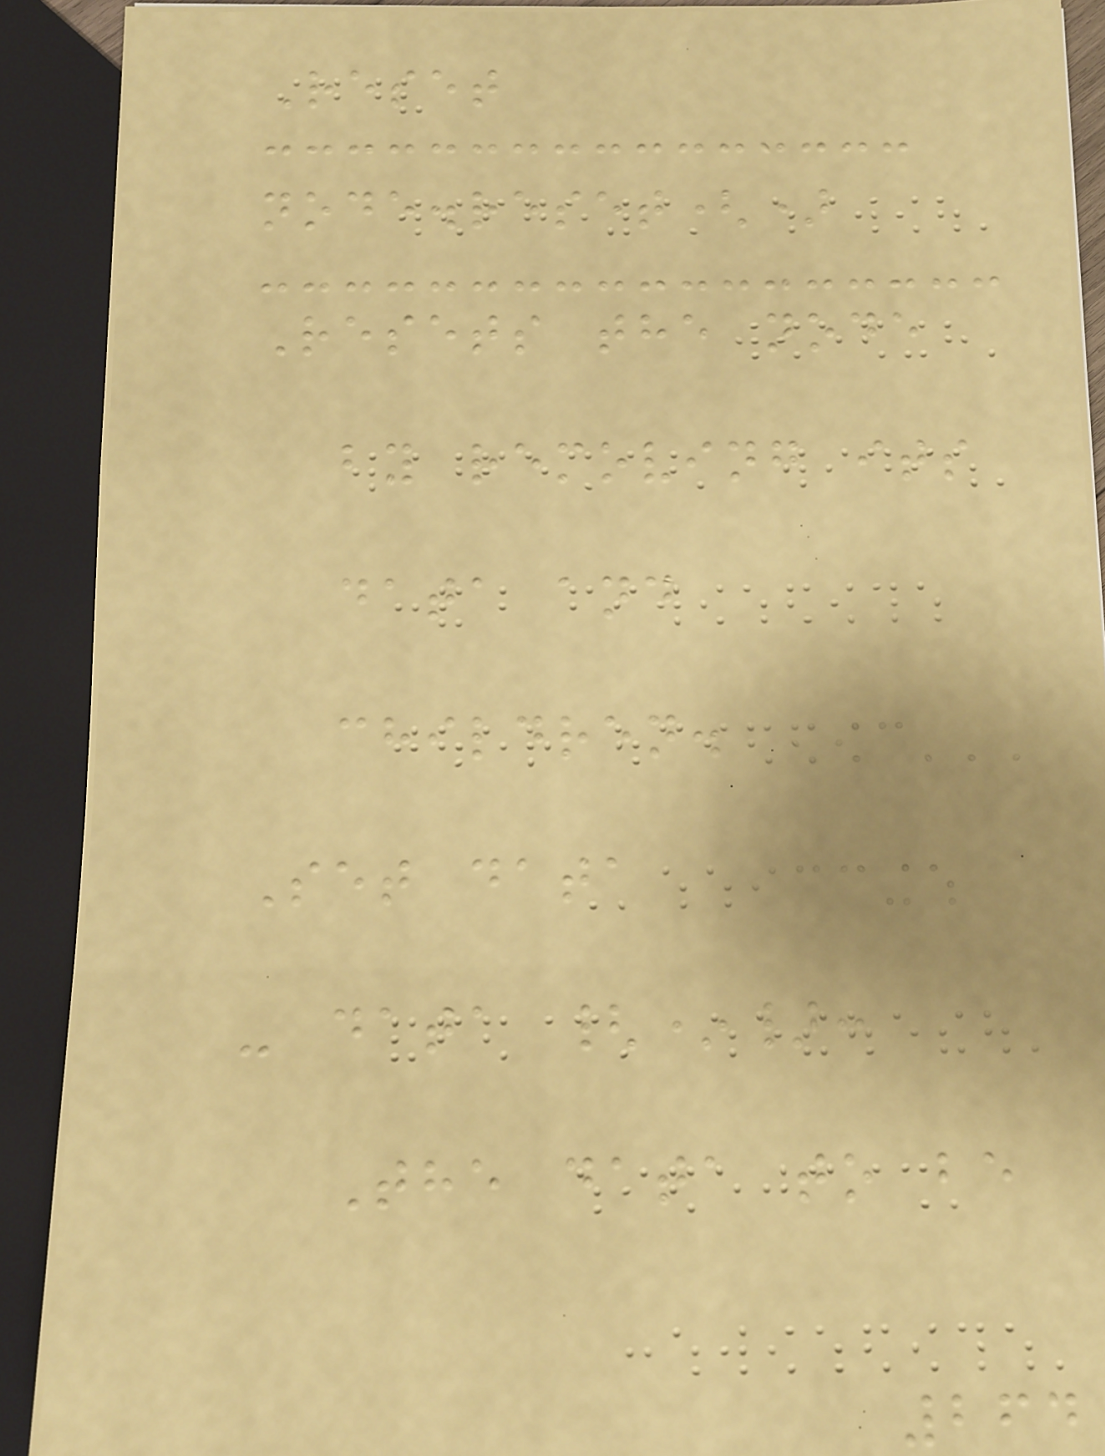Reset
node.reset()
Resets the node
by removing its
data and
children.
Set data
- data {*}:
The data to be
264
